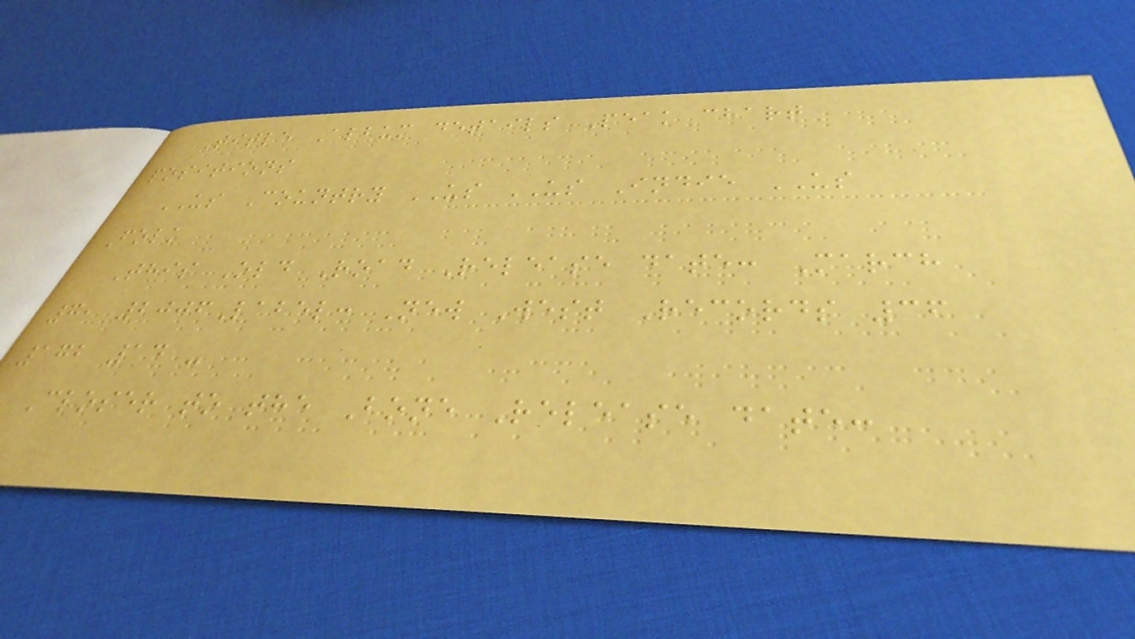Title Album details Peak chart
positions
US Country US US Indie US
Folk
This Old Road Release date: March
7, 2006Label: New West Records 36
172 14 -
Closer to the Bone Release date:
